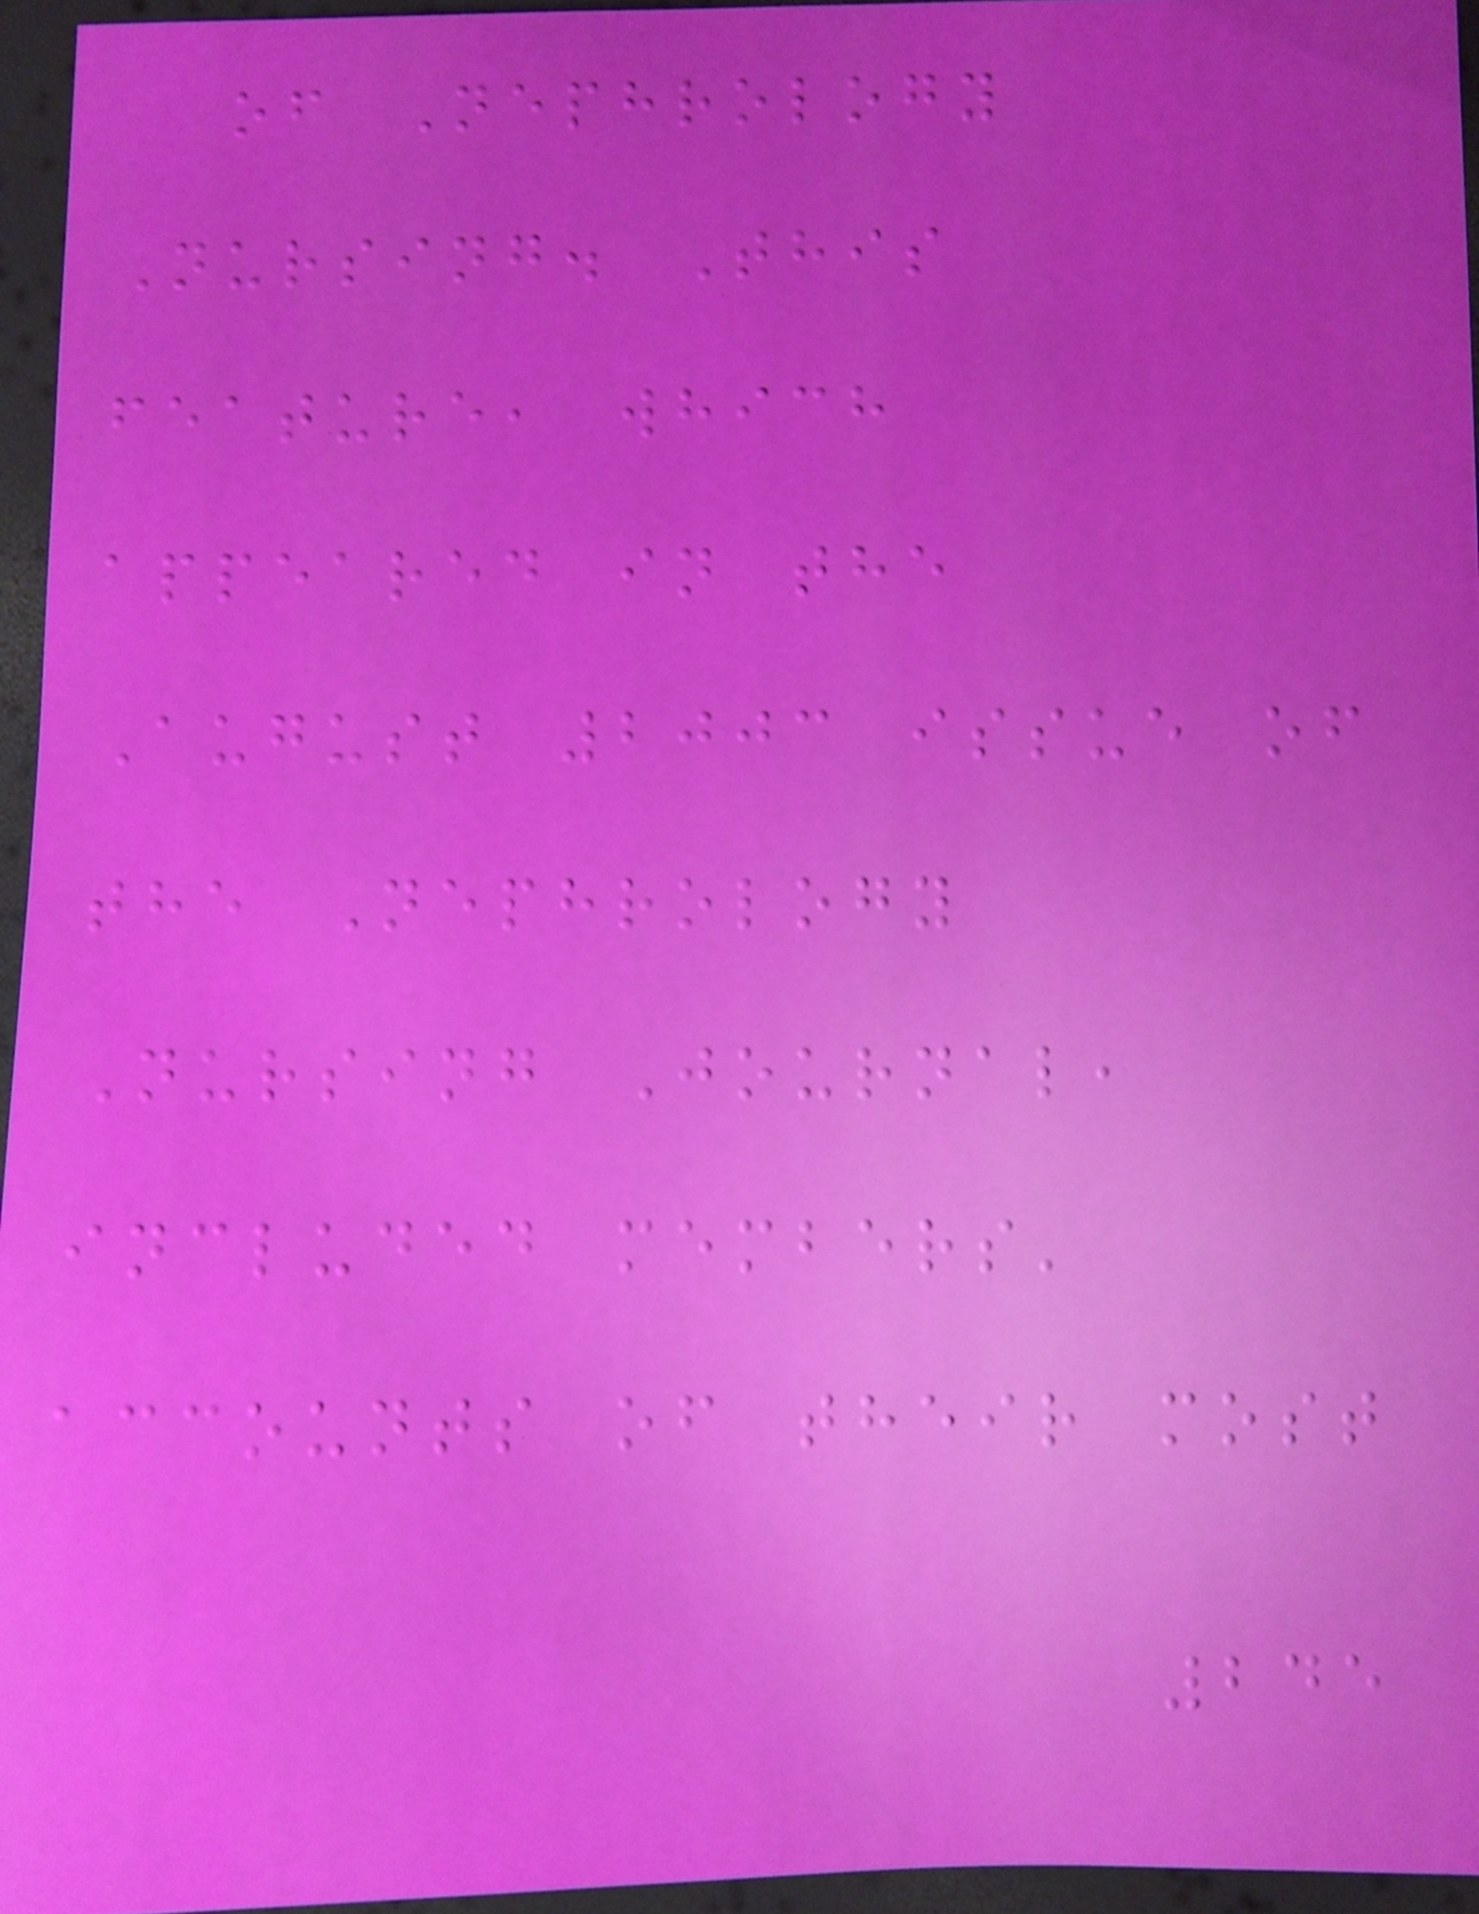of Nephrology
Nursing. This
feature, which
appeared in the
August 2003 issue of
the Nephrology
Nursing Journal,
included members'
accounts of their most
245
